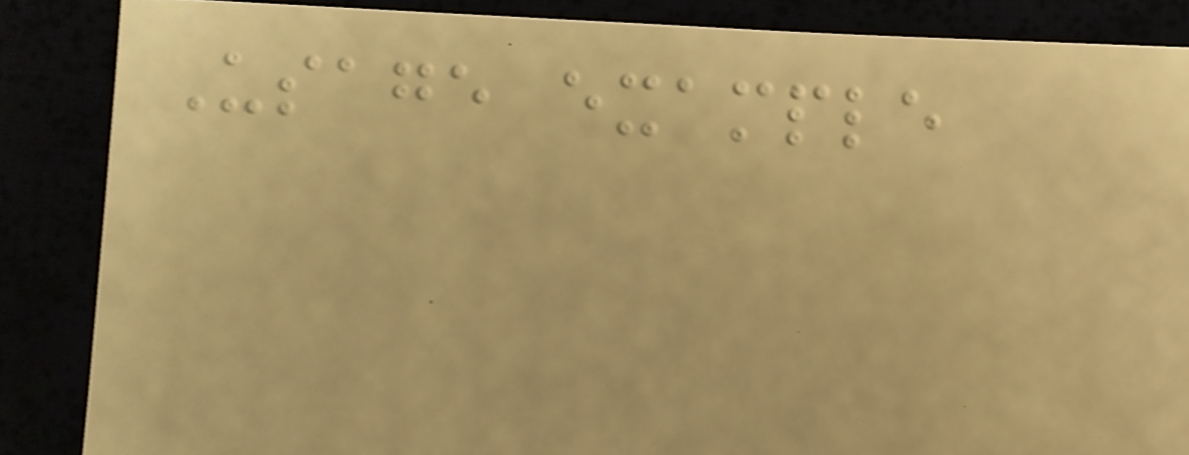Usage example
